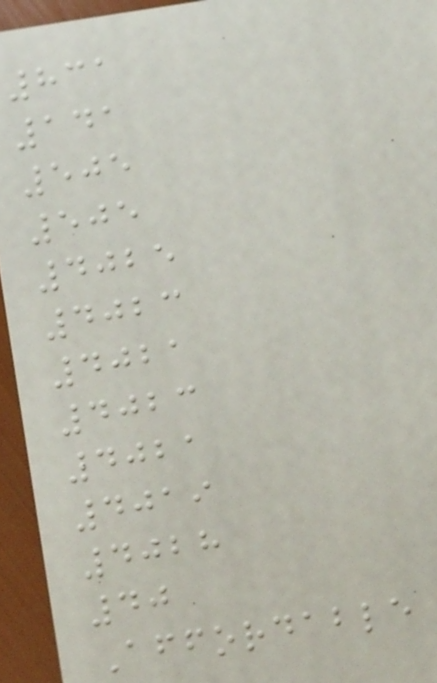831
141
505
505
4025
4023
4021
4023
4021
4019
4028
40
Affordable
